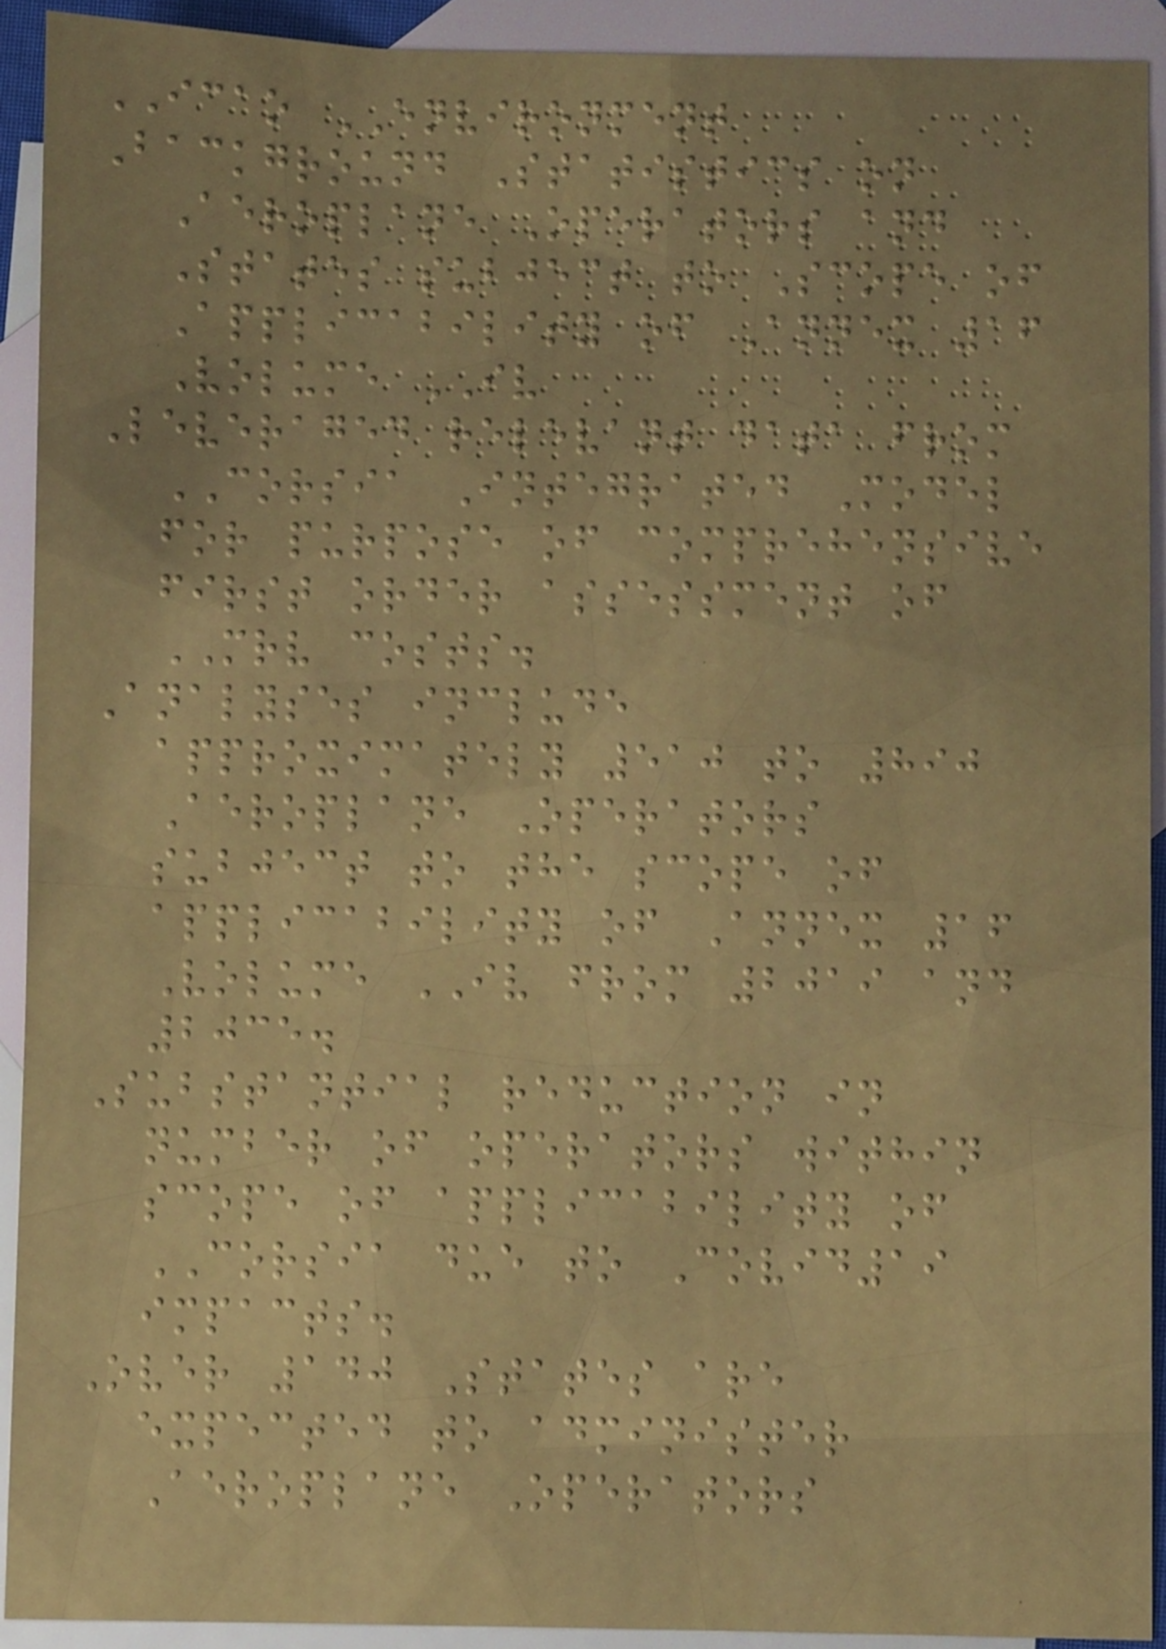ICAO ENVIRONMENT
Background Statistics on
Aeroplane Operators and
States subject to Scope of
Applicability of Annex 16
Volume IV
Leveraged relevant data from
CORSIA Integrated Model
for purpose of comprehensive
first order assessment of
MRV costs.
Analyses include
approximately 510 to 890
Aeroplane Operators
subject to the scope of
applicability of Annex 16
Volume IV from 2019 and
2035.
Substantial reduction in
number of operators within
scope of applicability of
CORSIA due to Covid19
impacts.
Over 140 States are
expected to administer
Aeroplane Operators
